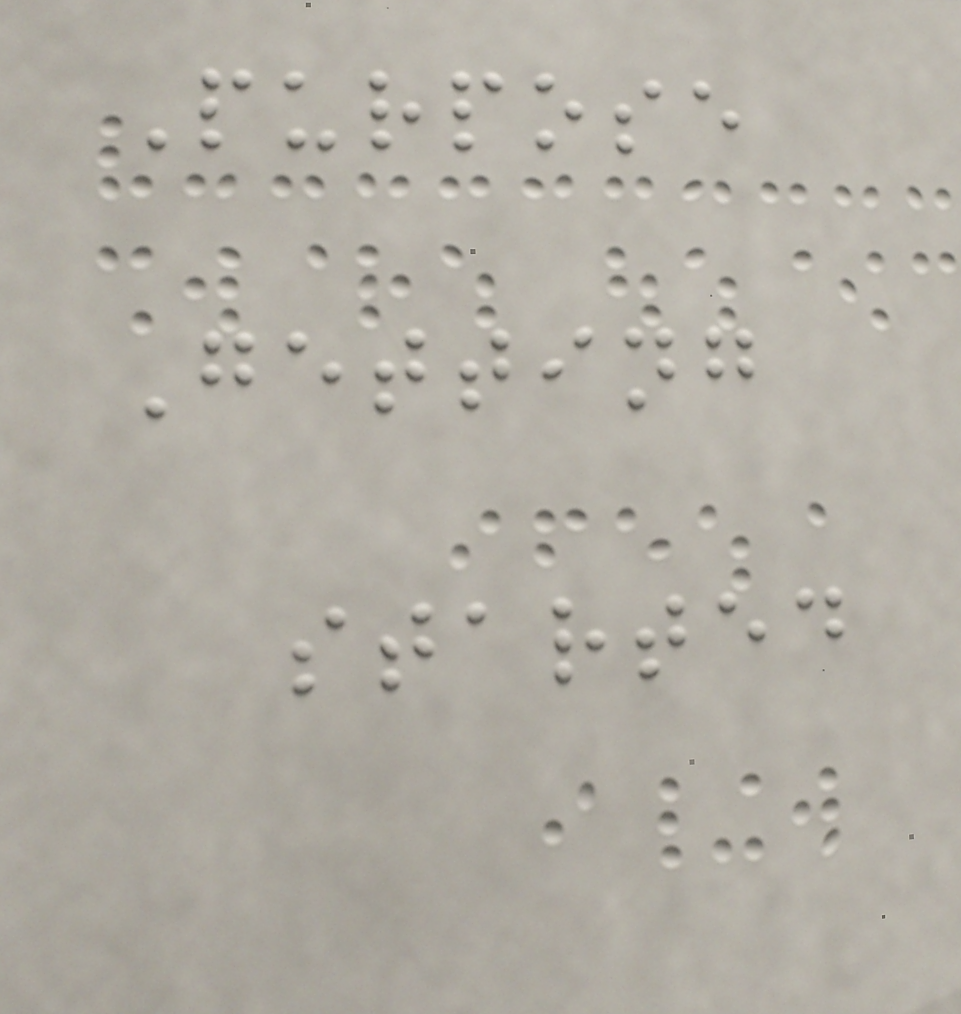Purpose
Getting
started
